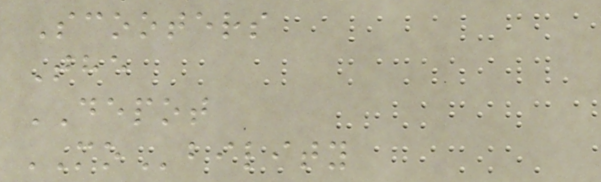Scooters
The
DEPOT
MObility
